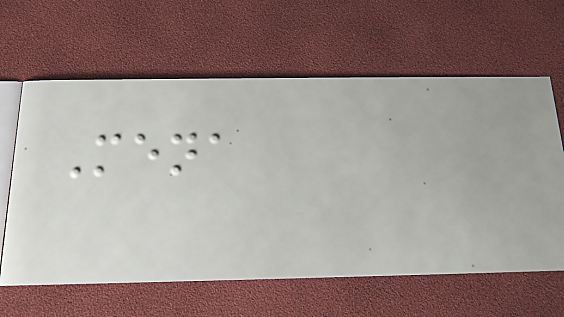Mena
